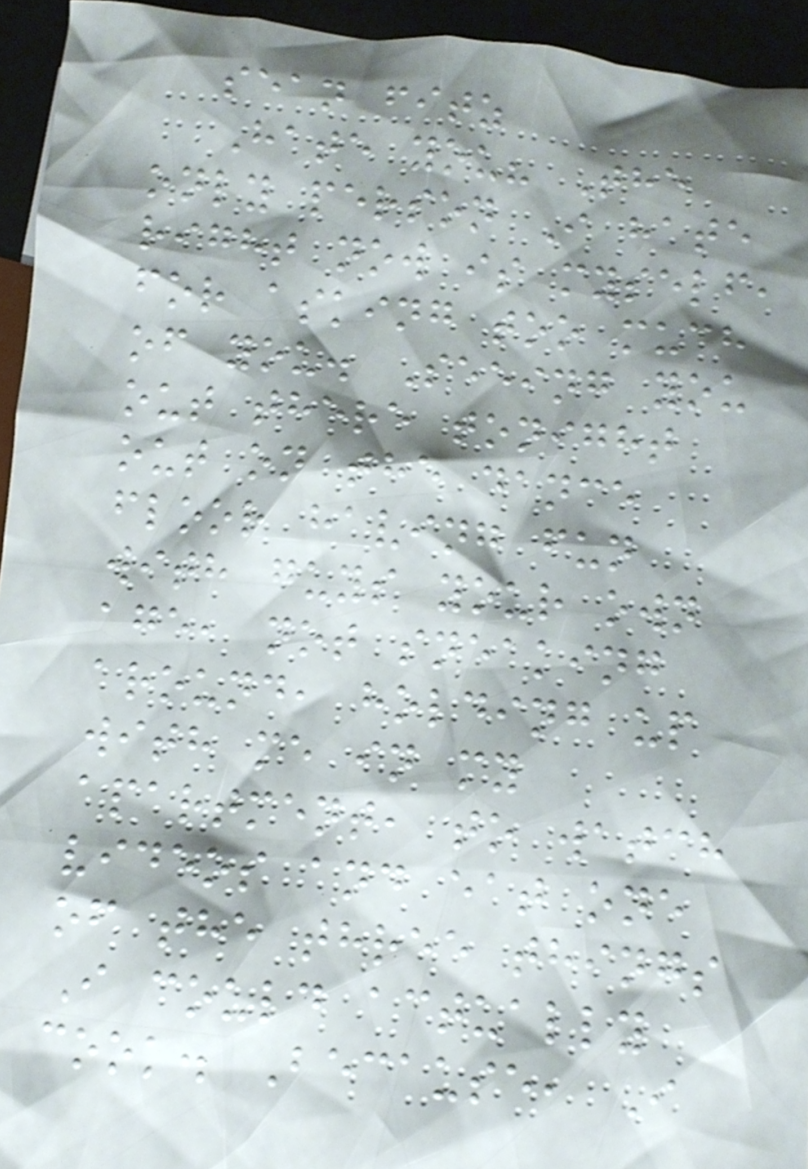sean fitz
Hate you? The
only person I hate
right now is myself,
for asking too much
of you. Seeing you
out there tonight
out on the dance
floor having fun
with guys your own
age, not sneaking
around, holding up
with me in my
apartment, to watch
videos and eat one
of the three things
I could actually
cook. Because, I
